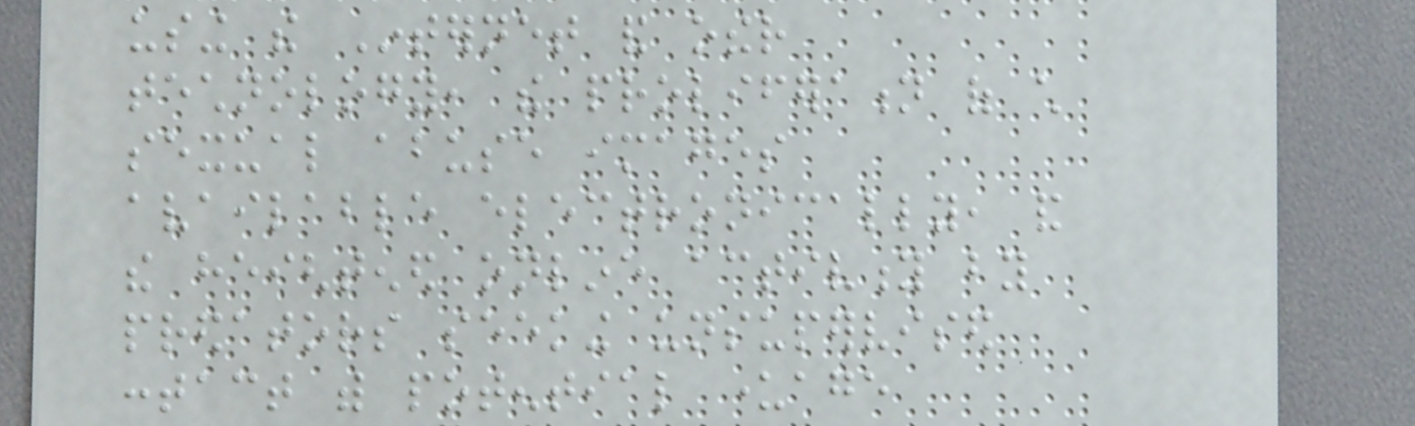using the Internet and other
technology, the proliferation of child
sexual abuse images
available electronically, and
the heightened online activity by
predators seeking unsupervised
contact with potential underage
